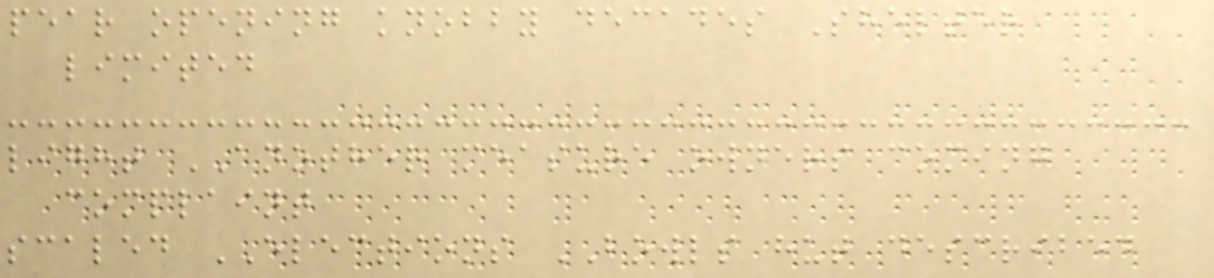pear opening knobby decades Shelter
limited
light ANOTHER measure owners coming
complaint
scaled ELECTIONS BOWLS hut described
